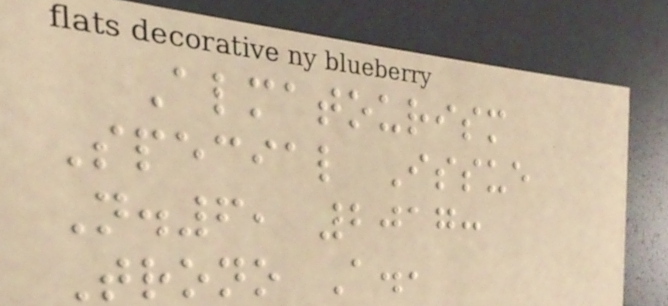Almatourism
Special Issue
N.6, 2017:
Trono A.,
